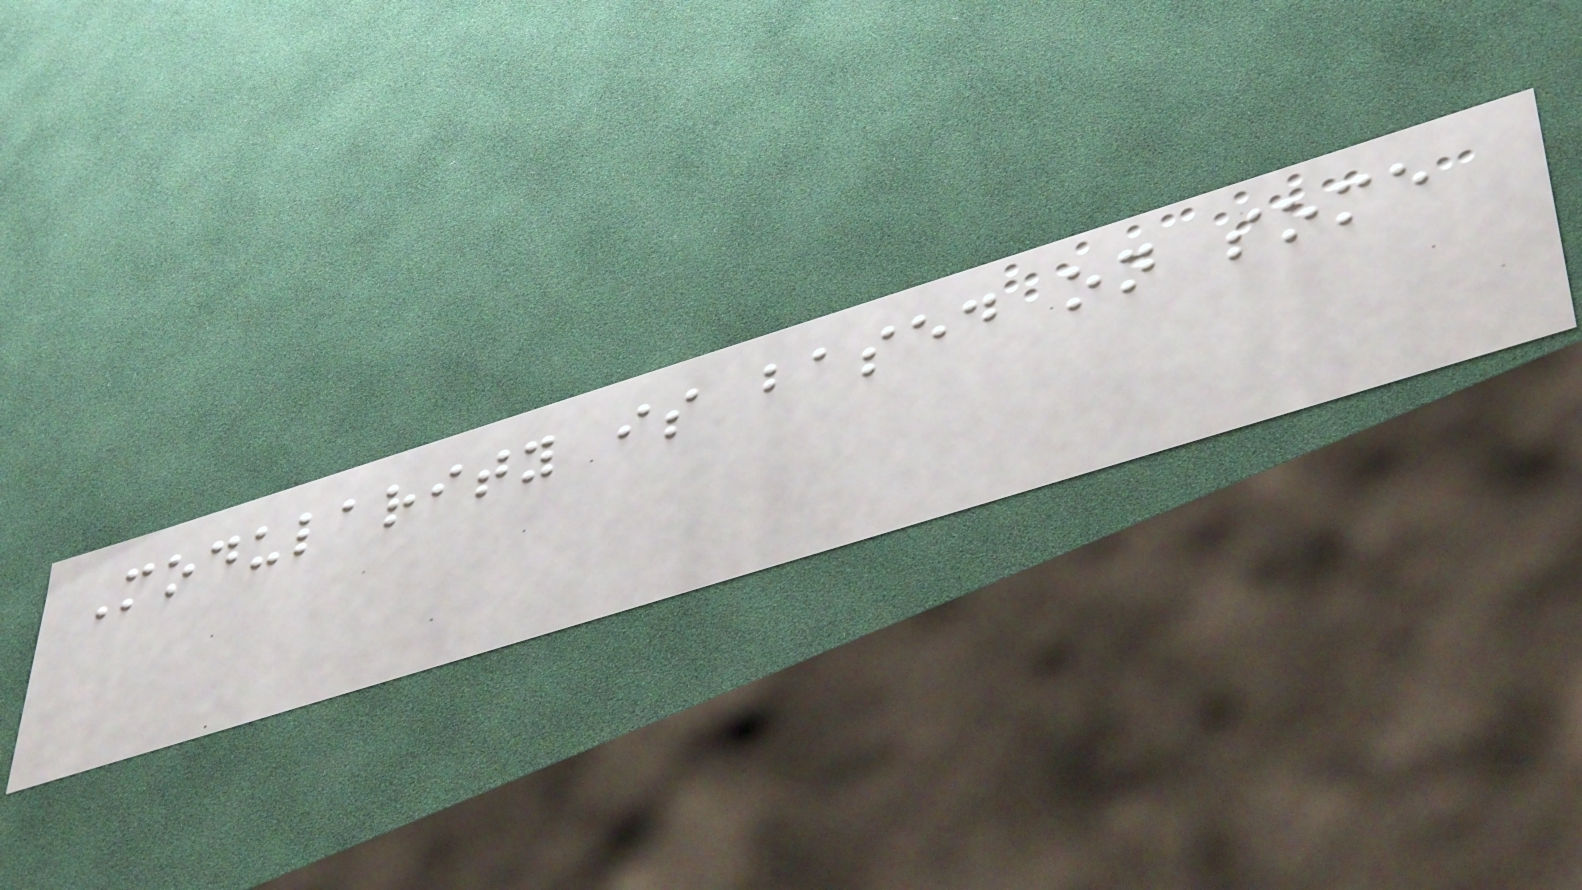Modularity is based on some
